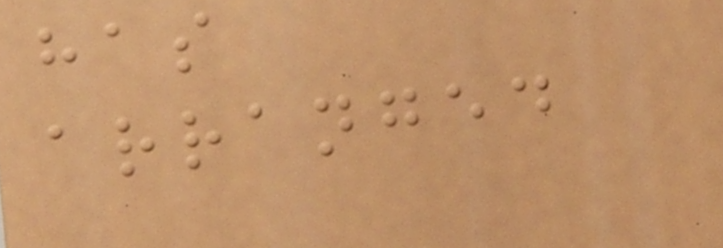has
arranged
